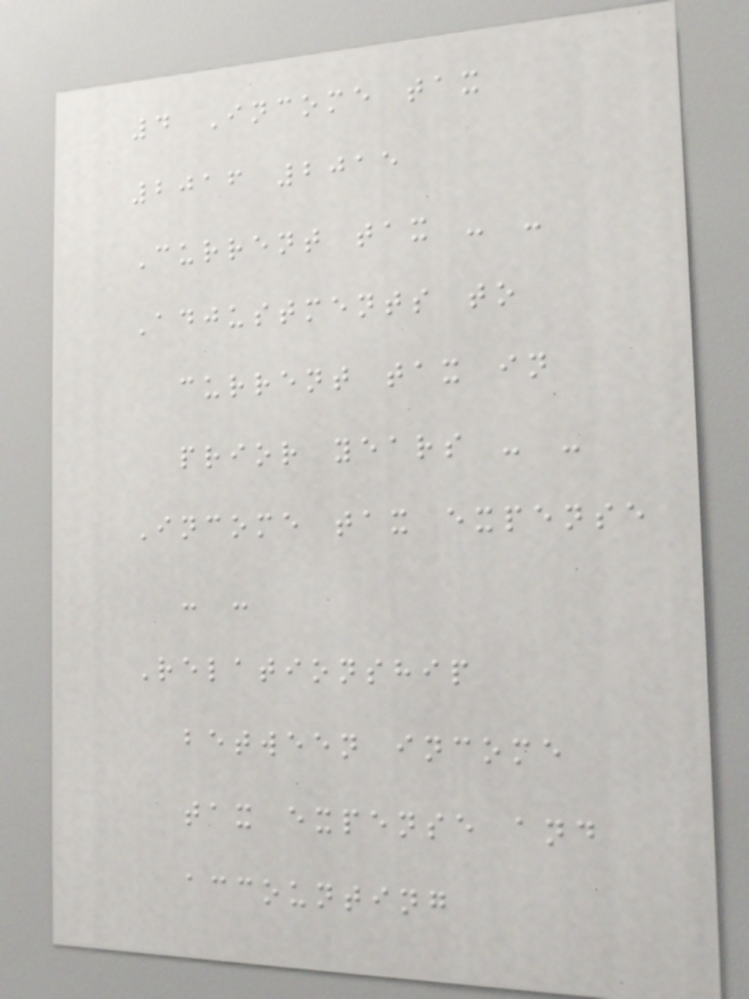4 Income tax
2016 2015
Current tax - -
Adjustments to
current tax in
prior years - -
Income tax expense
- -
Relationship
between income
tax expense and
accounting
